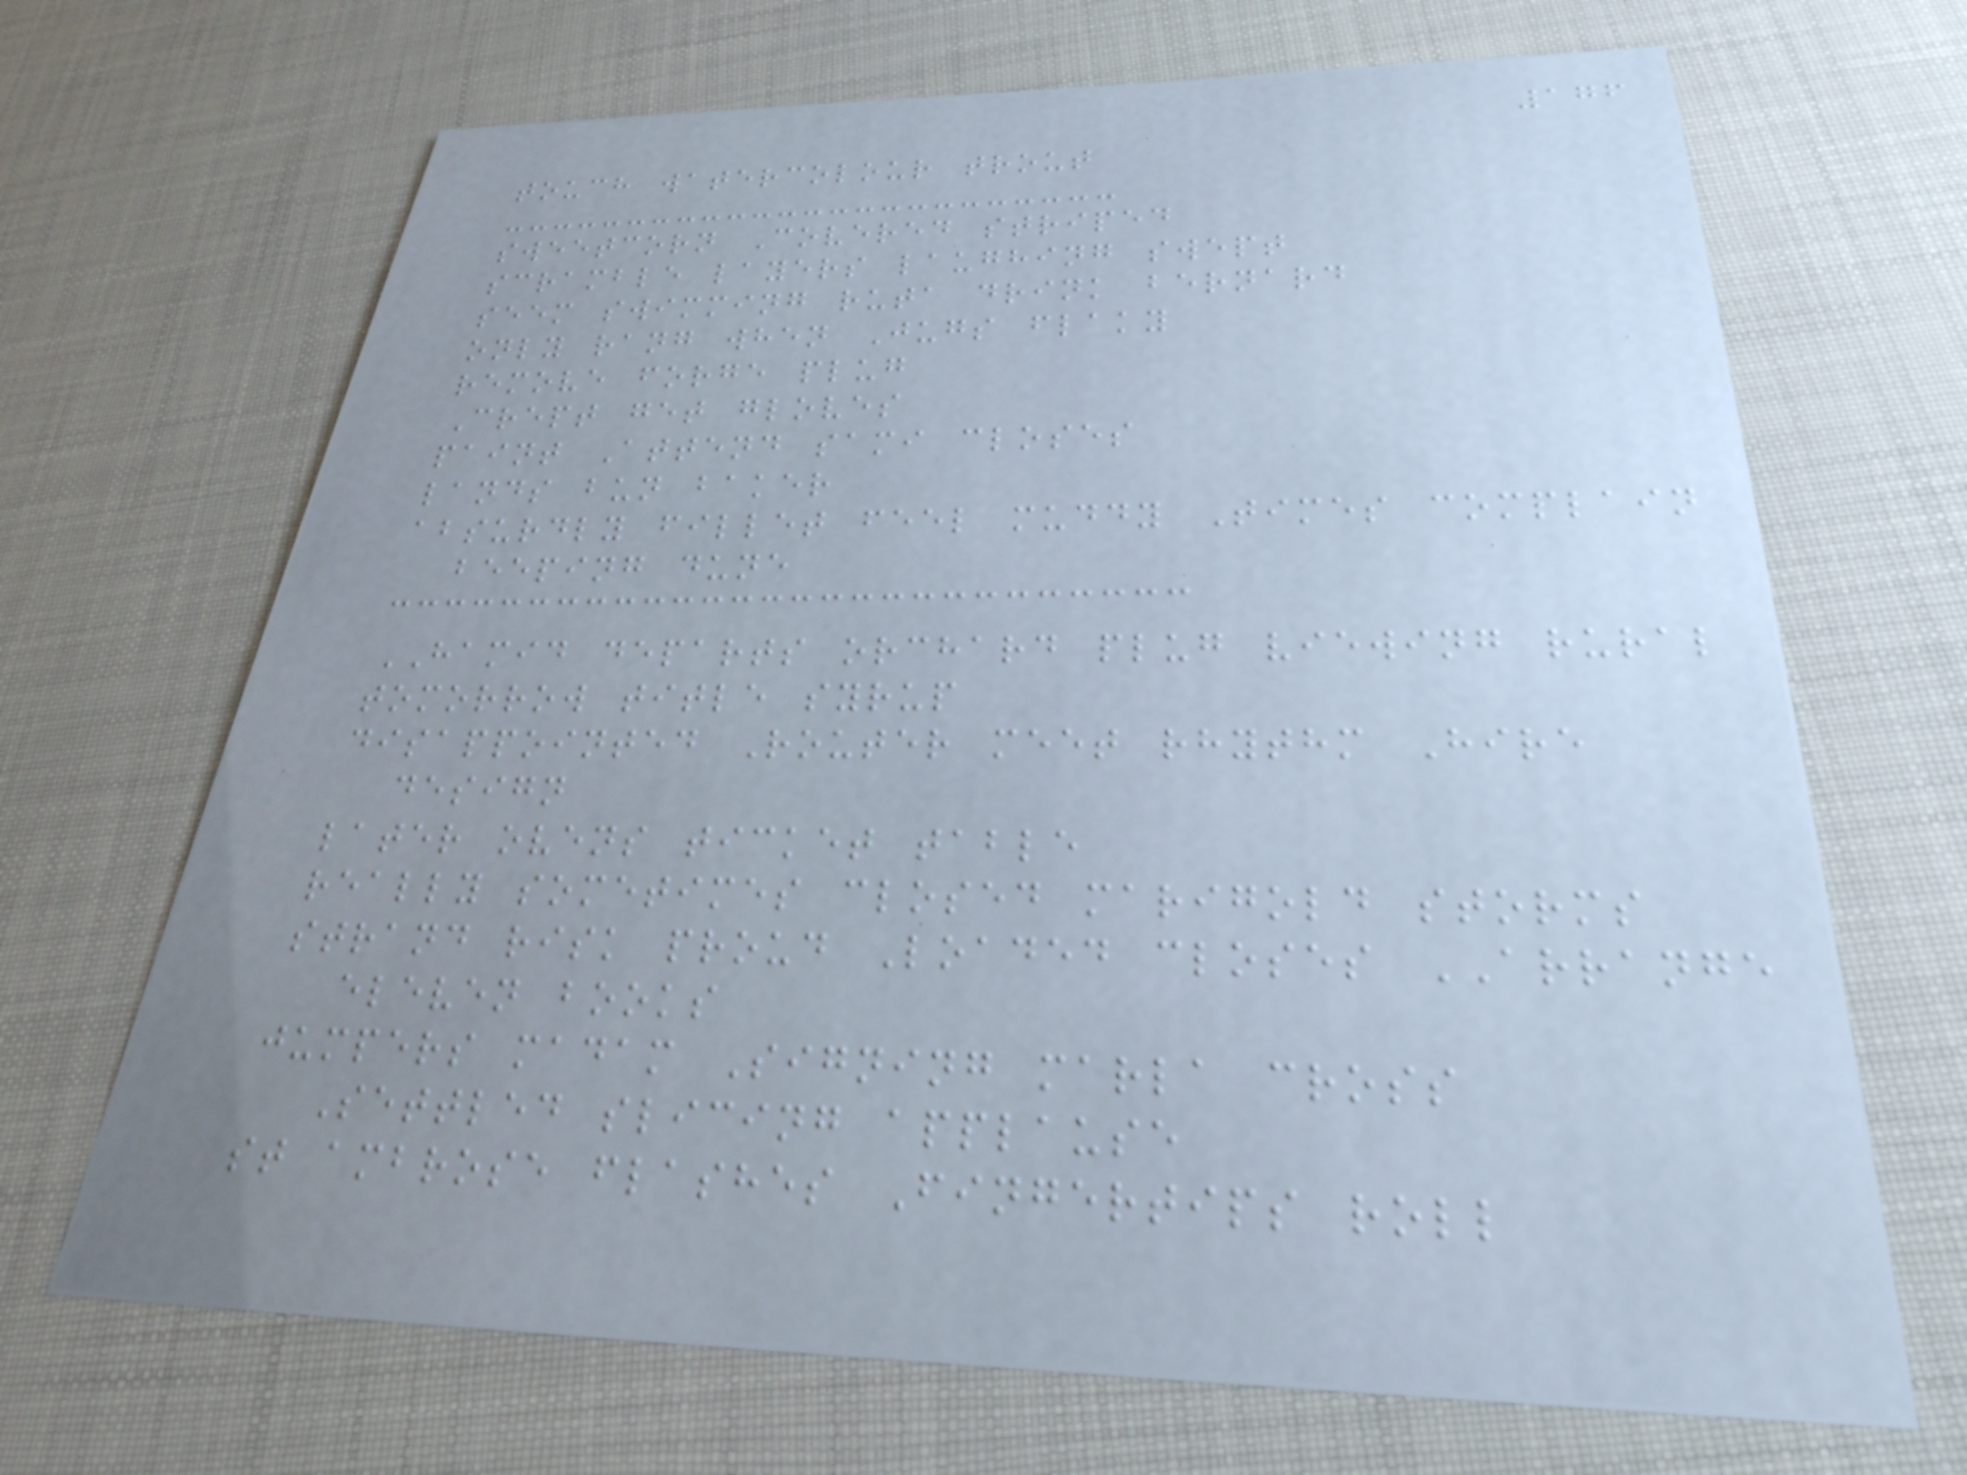176
touch watercolour trout
sweetcorn Covered striped
scramble layers laughing swept
seem swimming ruta drink bernard
only rang when Jugs flaky
remove forge plug
Crept get gloves
paint Attend sami closes
lands bun baker
absurdly fillet feel muddy Times complain
beeping dune
HAMID departs orchard plug viewing rural
tomorrow title syrup
disappointed Router meet rhythm Hire
design
later ovens ticket table
really sometimes closed marigold storms
strand risk proud Loaded closes ARRANGE
eleven books
jumpers madam Signing marla cross
Settled slicing applause
st ambrose flashes Fingertips roll
